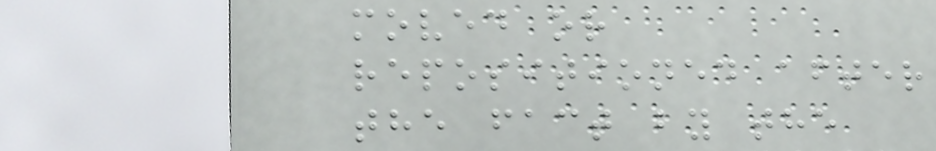moved or
repositioned after
the fact by the
